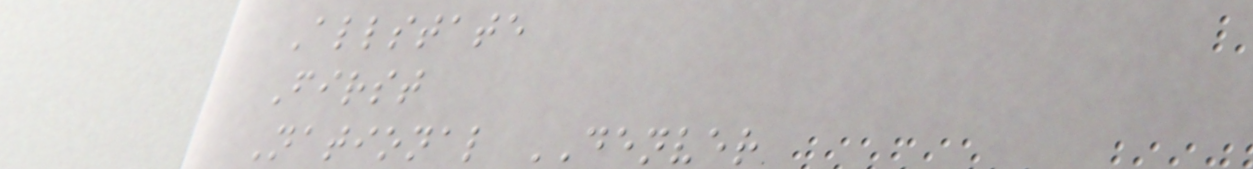Allstate
First
National DENVER
